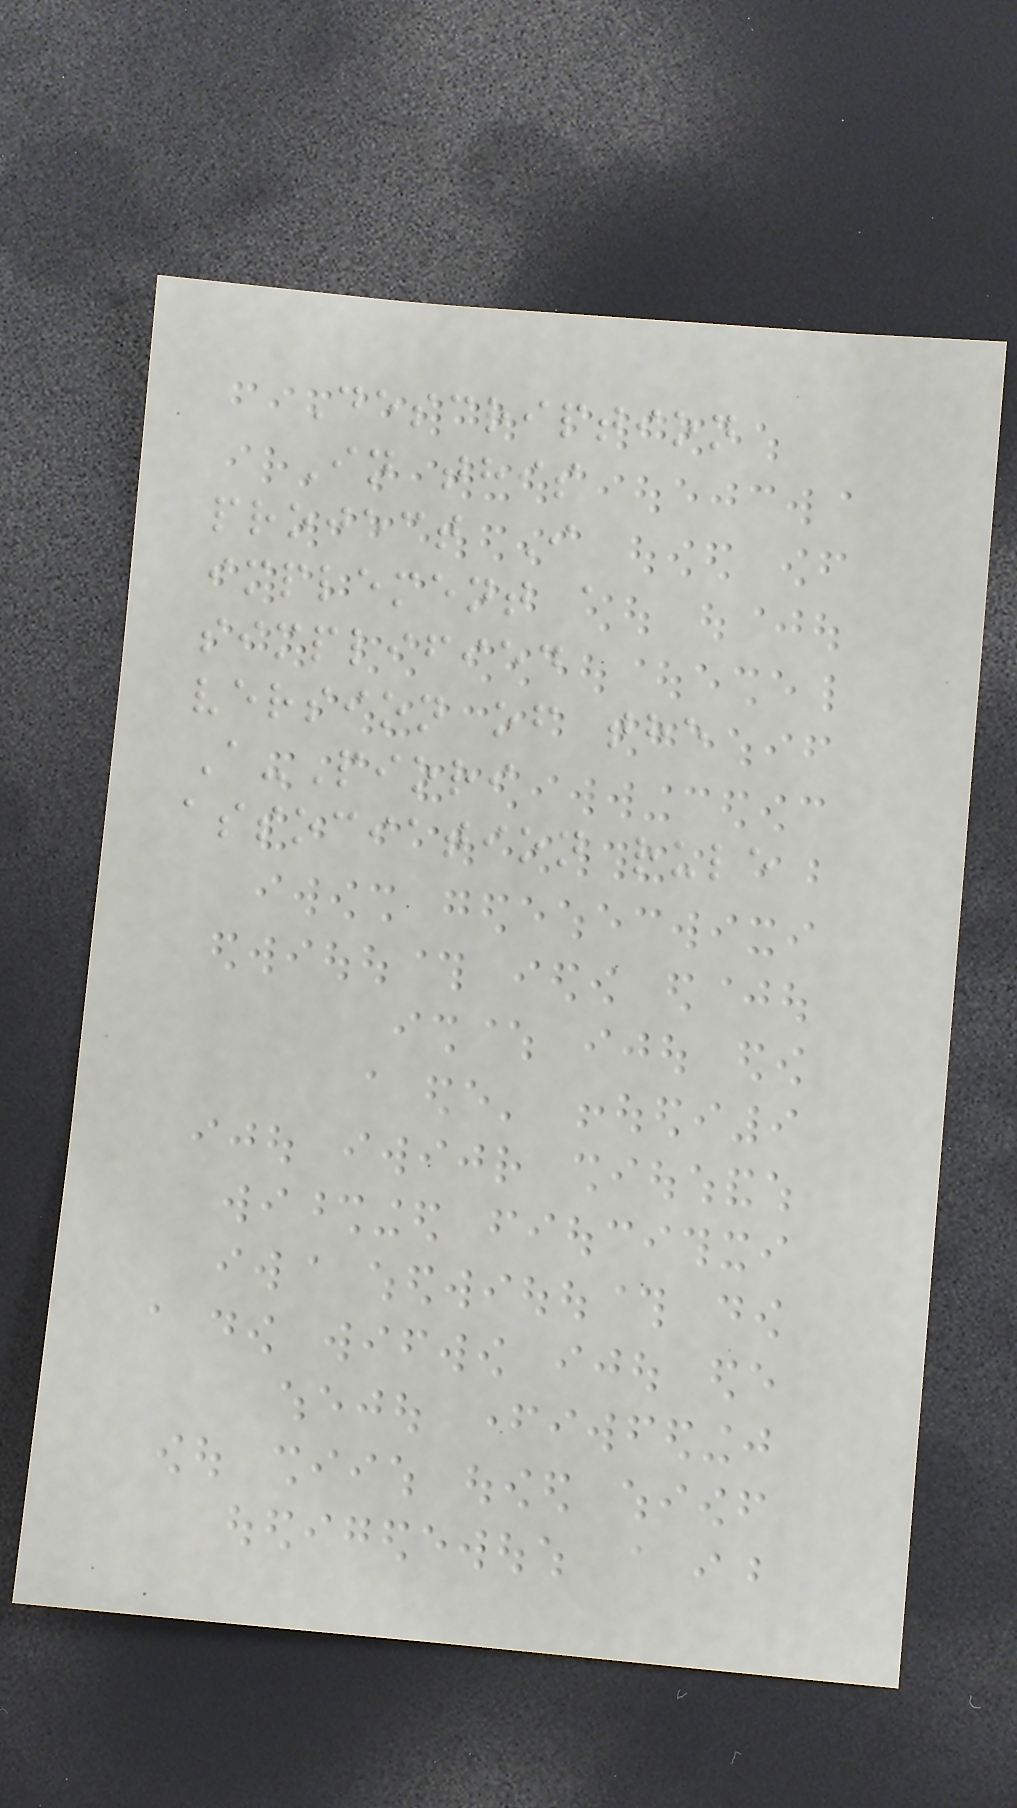Description
In this
project I
implement a
simplified
version of the
A-Piori
association rule
